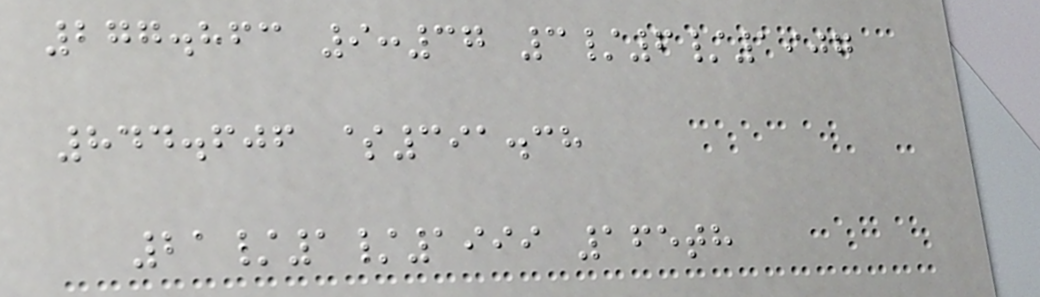277.863 9:37 3/6/1907
844.606 $391.38
21/1/1999 165th
